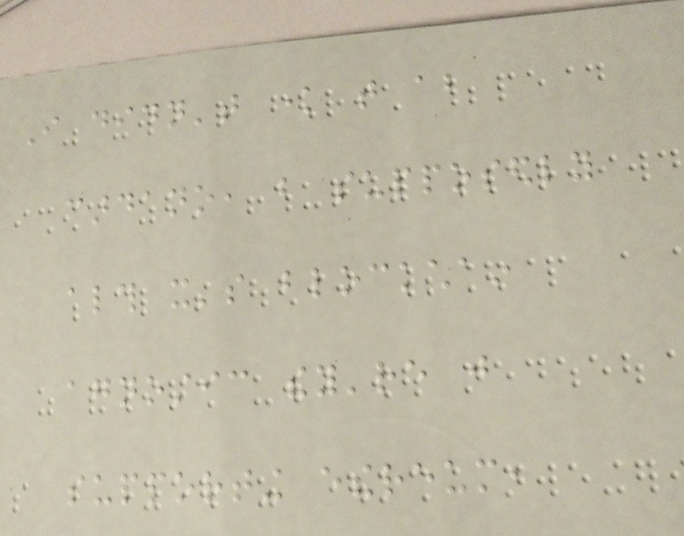I didn't know that about
cardano, but supposedly
although it's blockchain
agnostic they're just
supporting ethereum,
